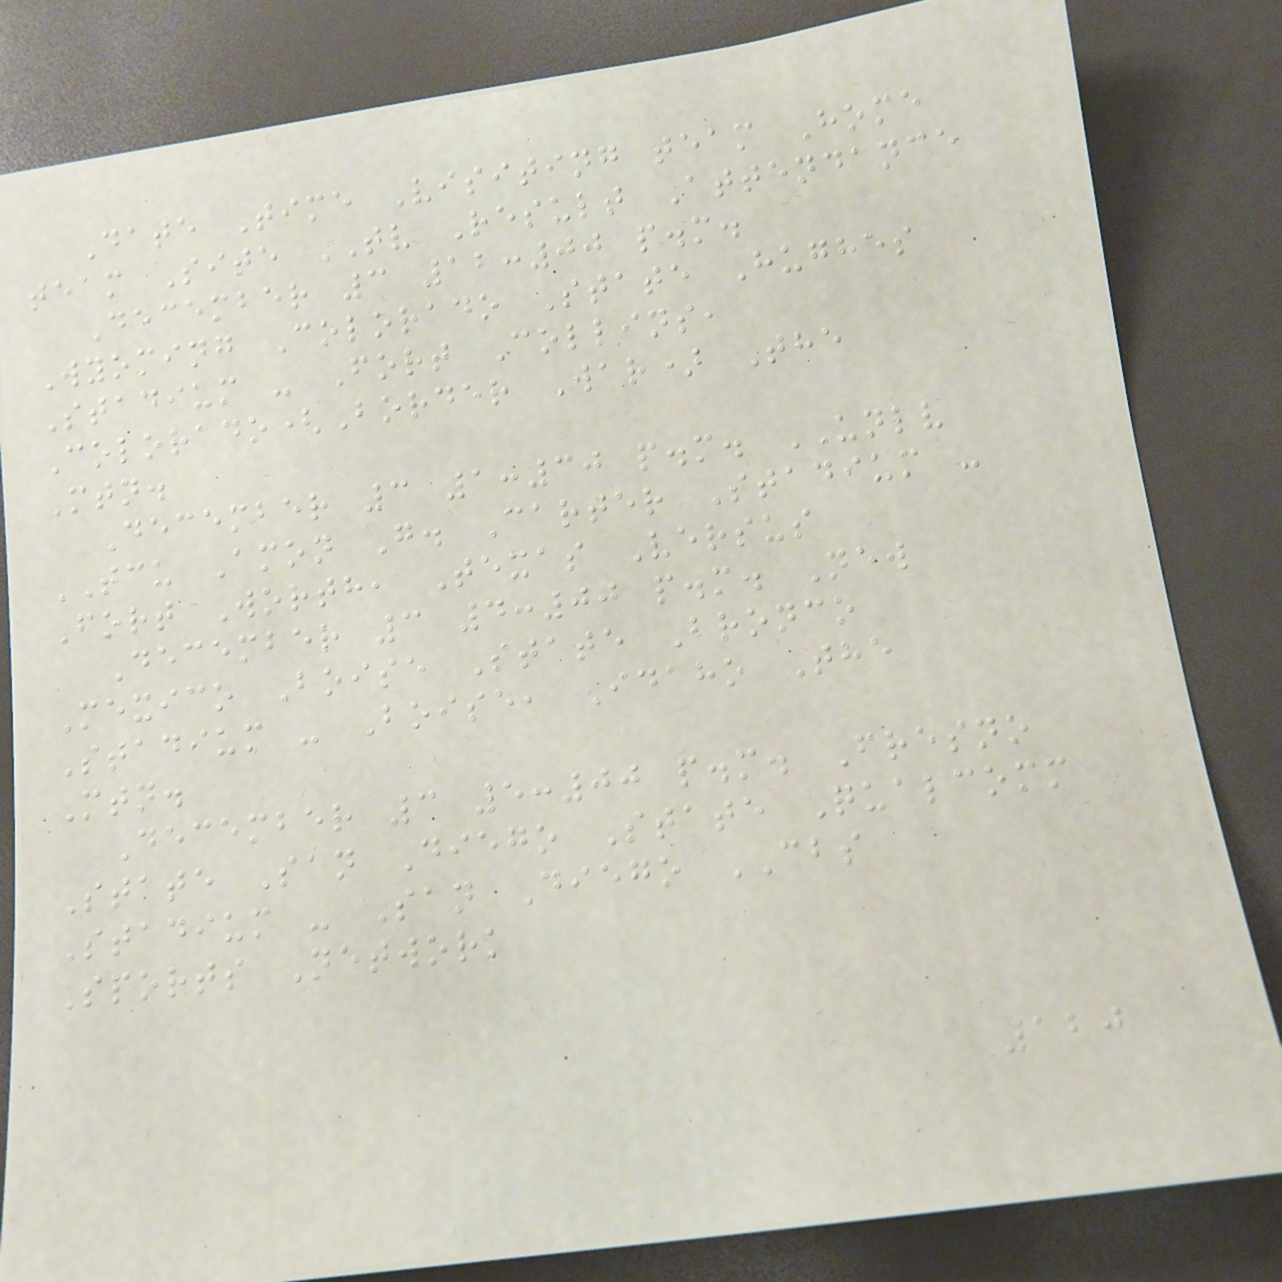Date Time Visiting team Home
team Site TV Result Attendance
December 3 12:00 p.m.
Wyoming Colorado State Hughes
Stadium - Fort Collins,
Colorado(Border War) The
Mtn.
December 3 1:30 p.m. UNLV
TCU Amon G. Carter Stadium -
Fort Worth, Texas Versus
December 3 4:00 p.m. New
Mexico Boise State Bronco
Stadium - Boise, Idaho The
Mtn.
December 3 5:00 p.m. Fresno
State San Diego State Qualcomm
Stadium - San Diego CBS
Sports Network
120
